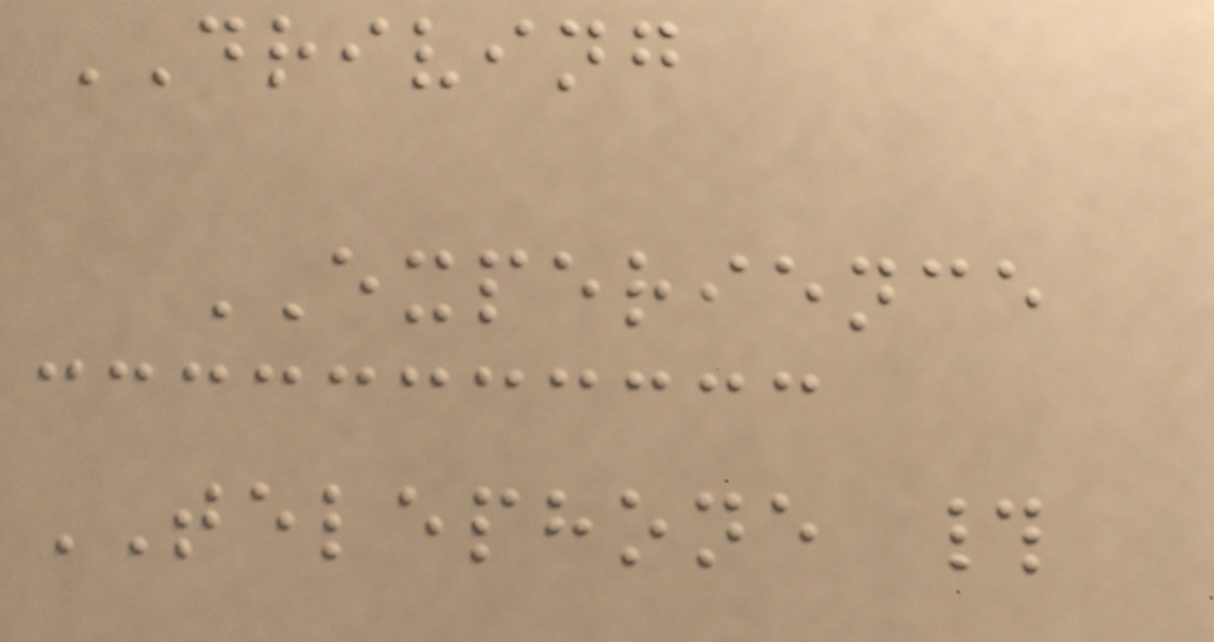DRIVING
EXPERIENCE
TELEPHONE #
